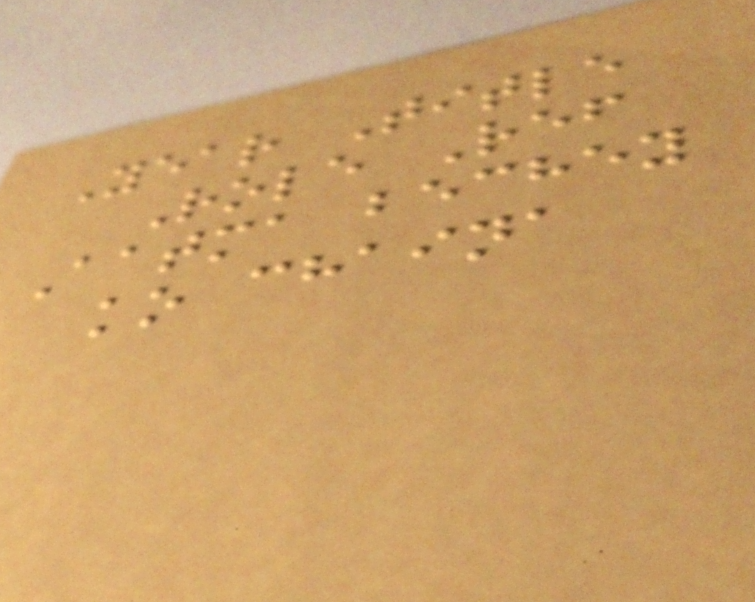Year Title
Role Ref
Aatma bechey
ko chaina
